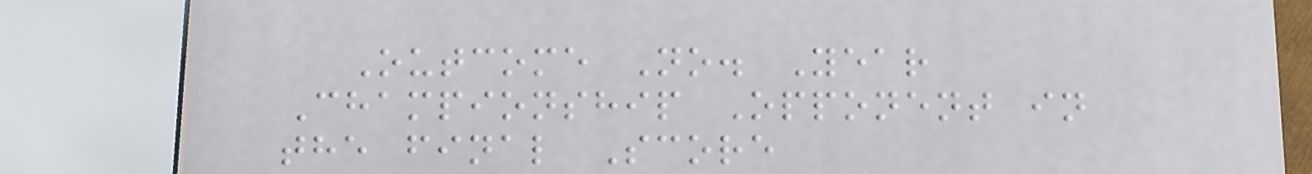Outcome No. Year
Championship Opponent in
the final Score
